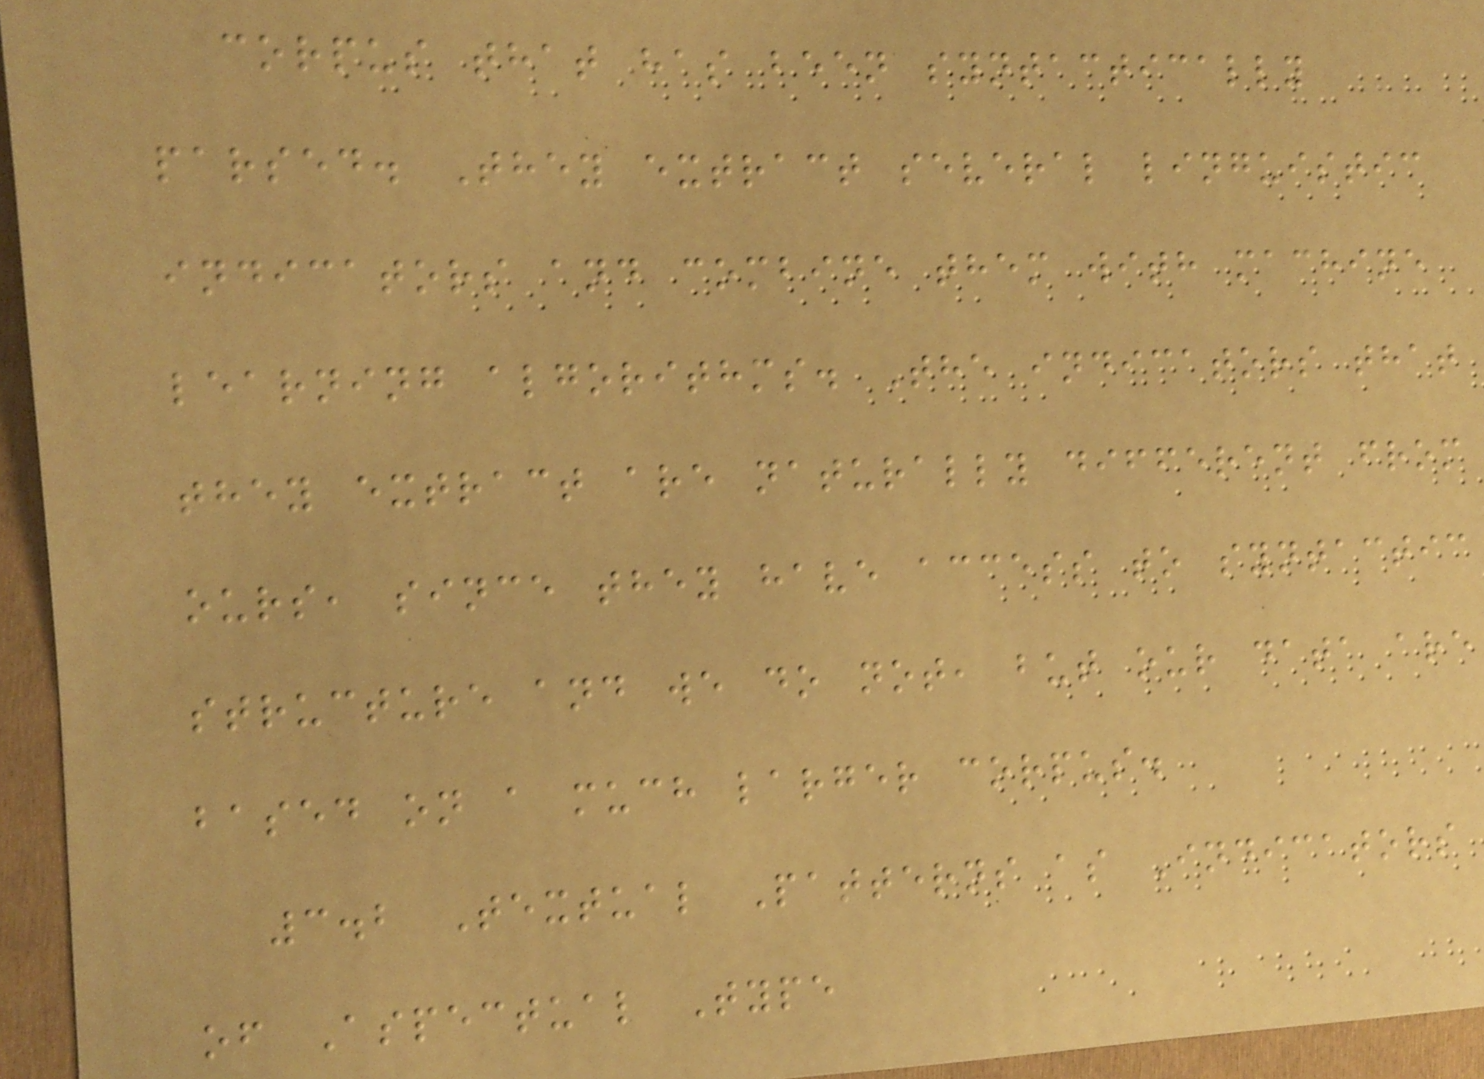corpus that has been syntactically
parsed. They extract several linguistic
indicators and combine them with machine
learning algorithms. The indicators that
they extract are naturally different from
ours, since they have access to syntactic
structure and we do not, but our data are
based on a much larger corpus.
3.2 Textual Patterns as Indicators
of Aspectual Type
